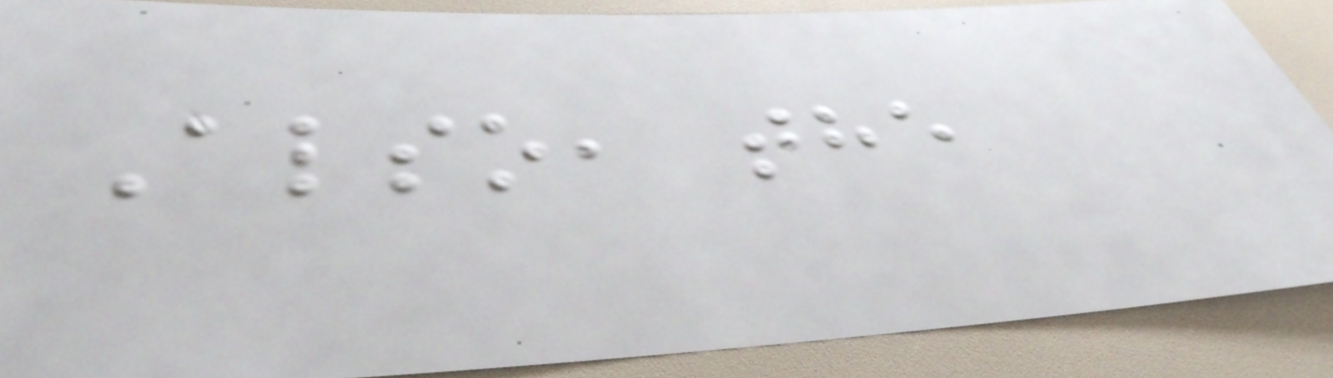Also, the
